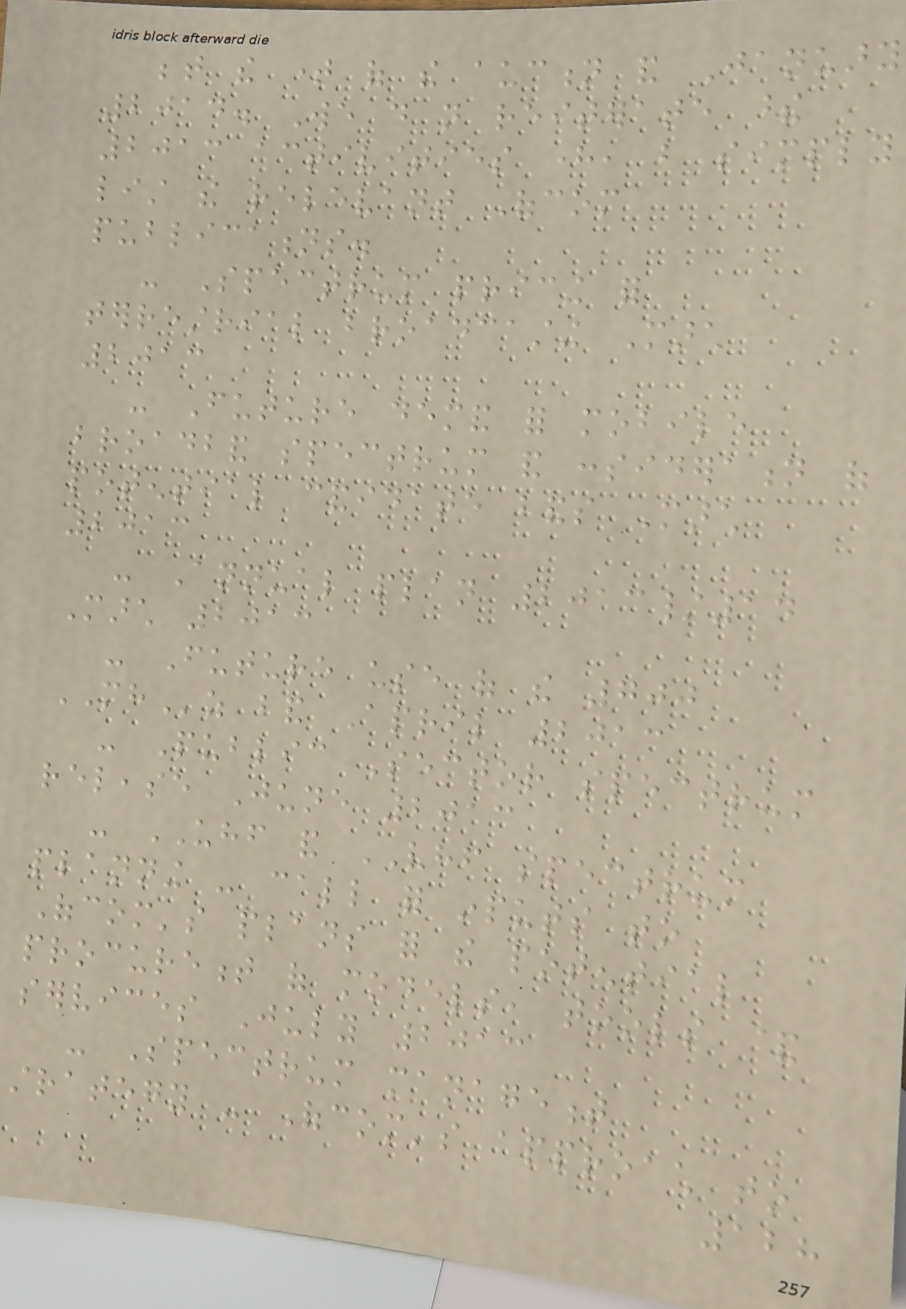between the time of the auction and January
2014. We do not reiterate these
2013 activities here, but simply
list the relevant Ofcom
publications.
- Spectrum pricing for
terrestrial broadcasting March
2013
- Future demand for mobile
broadband spectrum and consideration of
potential candidate bands March
2013
- Annual plan 2013/14
March 2013
- Future use of the 700
MHz band April 2013
- Public Sector spectrum
release June 2013
- UHF and VHF spectrum
planning - call for inputs to
Ofcom's plans for the potential
procurement of models, tools &
services July 2013
- Spectrum management
strategy - Ofcom's approach to
128
